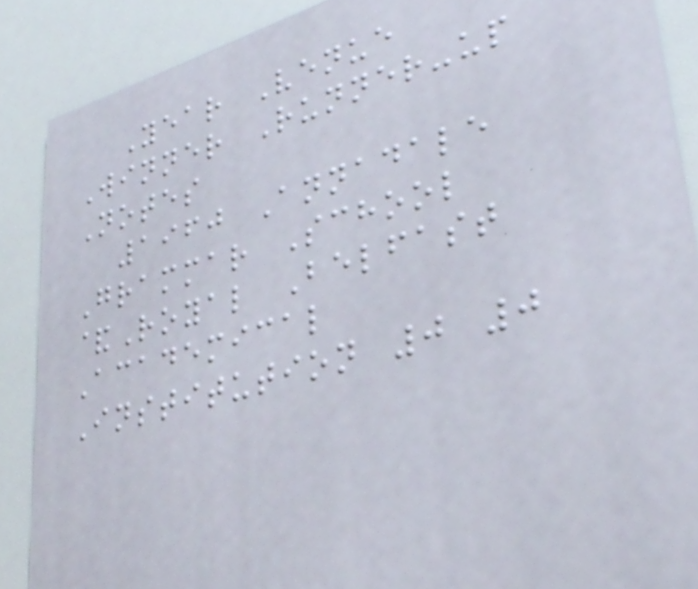Year Venue
Winner Runner-up
Notes
1960 Annadale
Grammar School
&Royal Belfast
Academical
Institution 0 0
